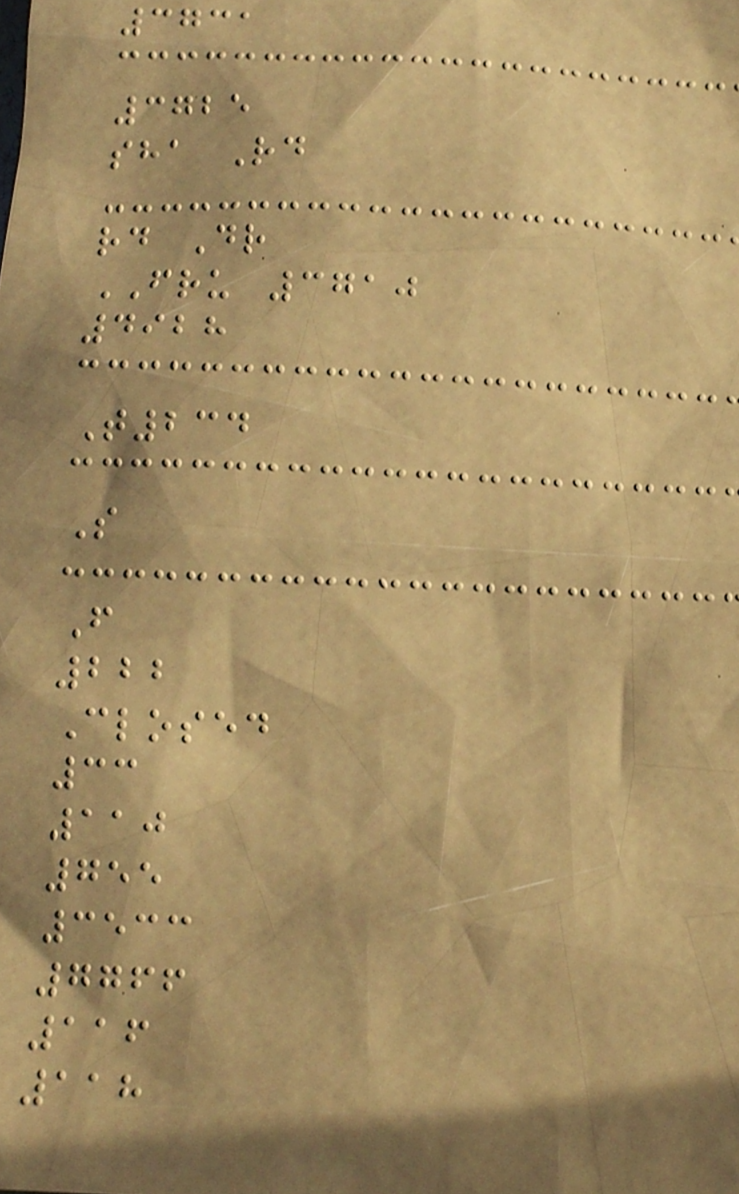3731
3725
sha Rd
rd Dr
FRU 3710
4928
T234
S
F
222
Closed
33
110
755
3533
7766
116
118
